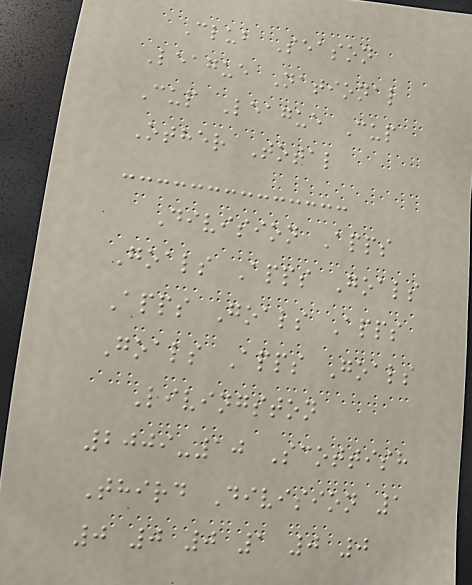Club Season
League National
Cup League Cup
Other Total
Division Apps
Goals Apps Goals
Apps Goals Apps
Goals Apps Goals
Livingston
2009-10 Scottish
Third Division 1
0 0 0 1 0 0
